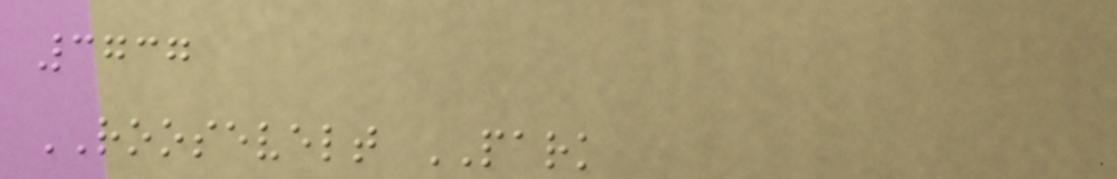3737
ROOSEVELT PARK
